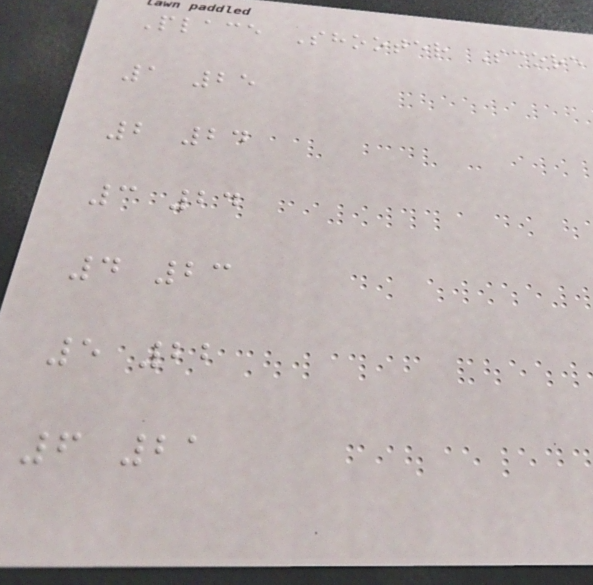Place Shooter Score
1 25
2 24
3 24
4 23
5 22
6 21
